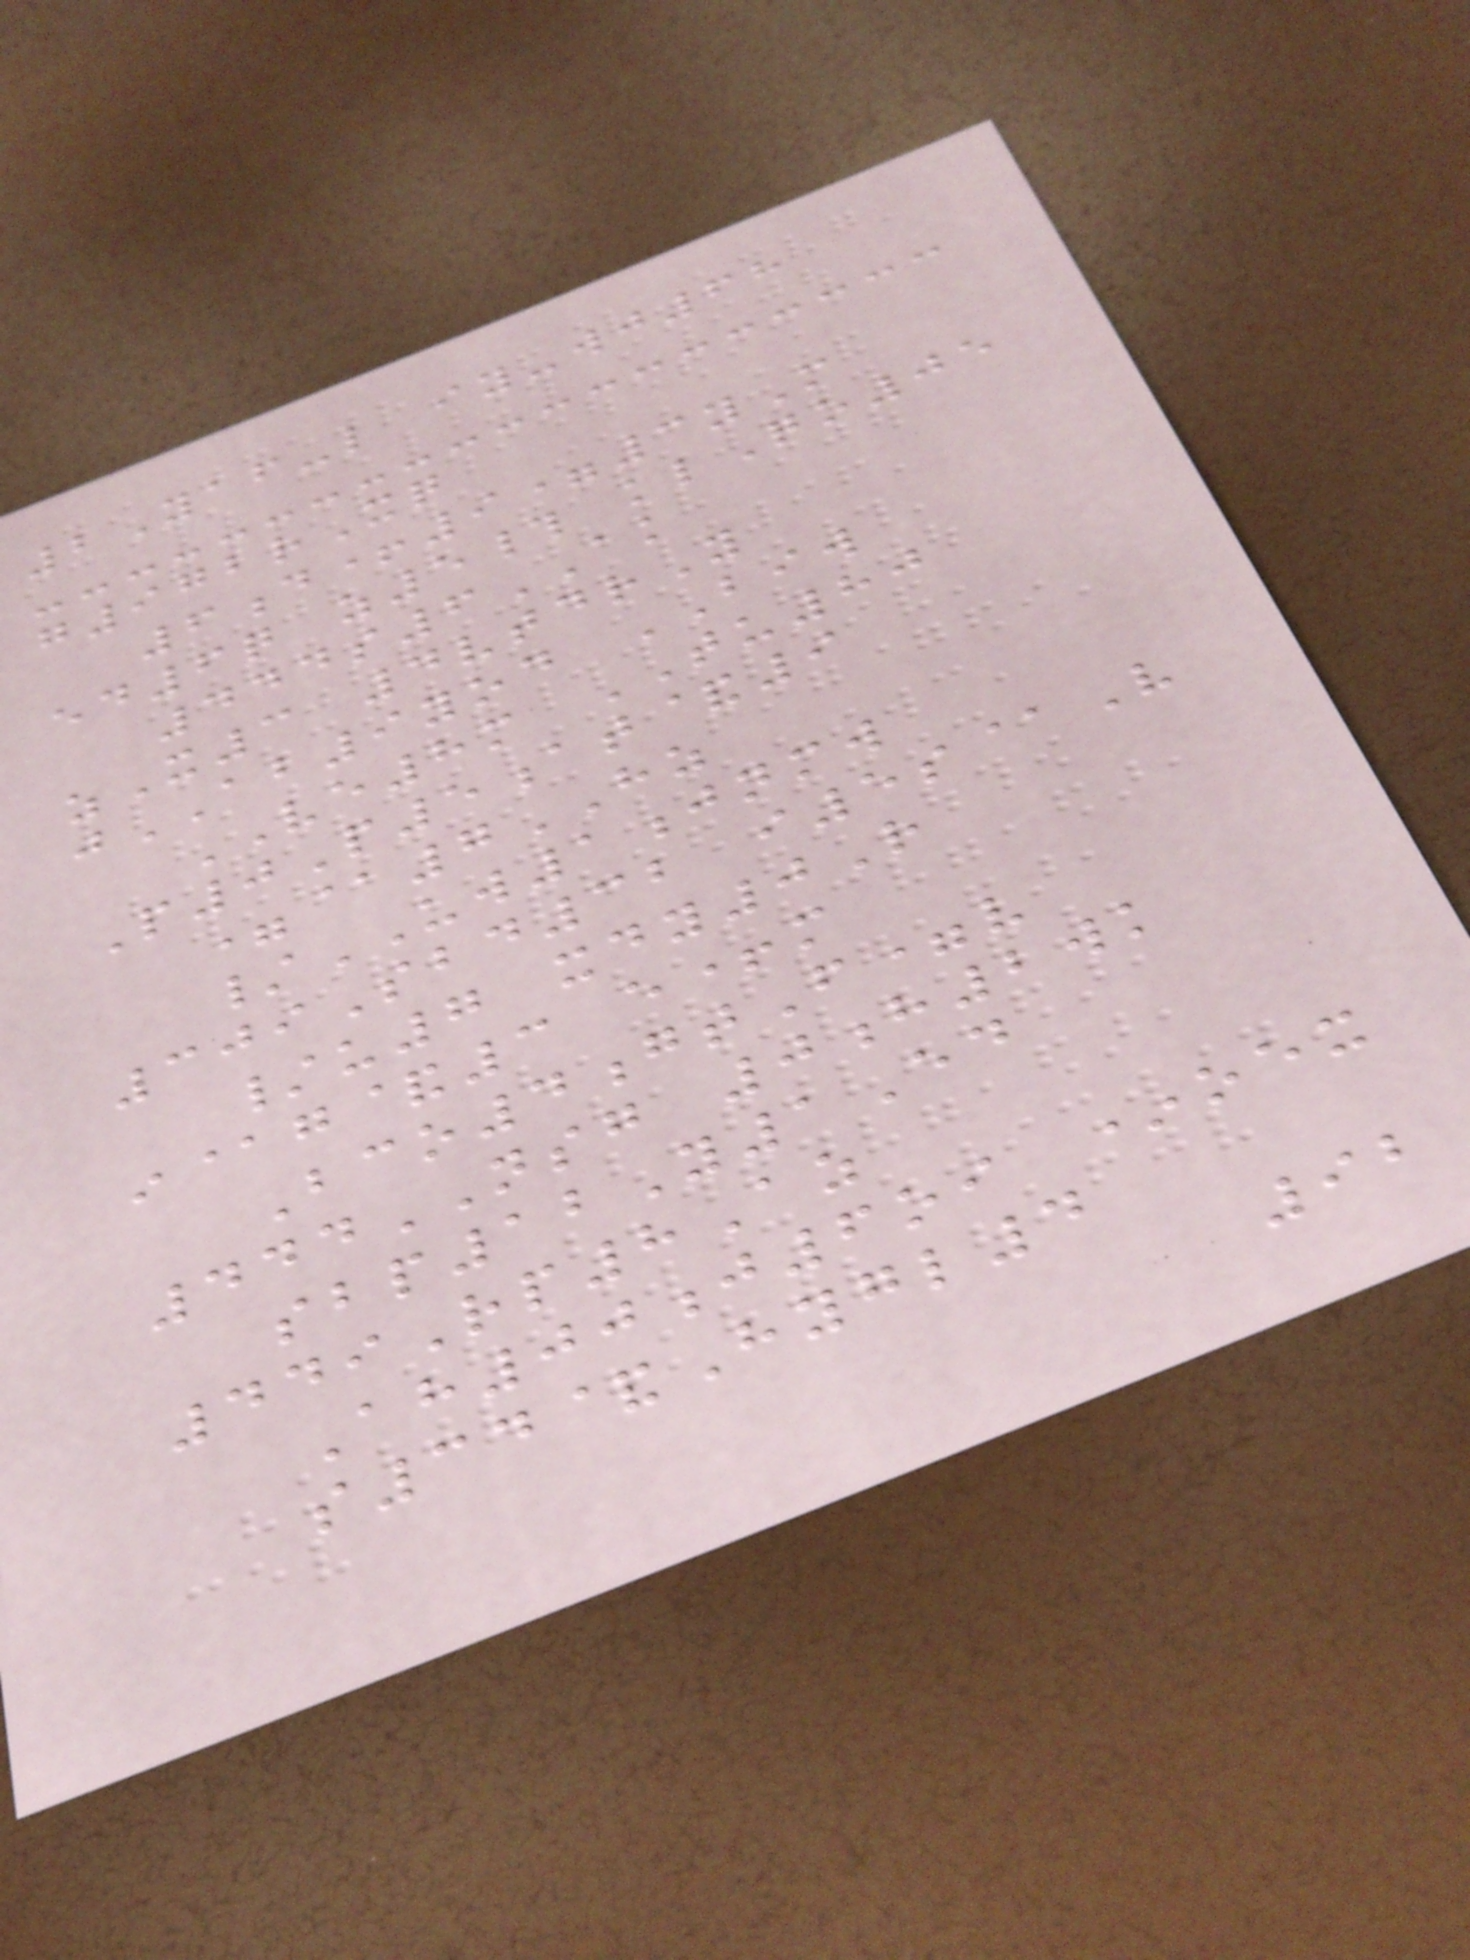2Yaf-l iy-wj68
g972rXq
6d+9=3yM
ed6q z5# klQo05
444s6AK
zX3 4vtdrY
jAB9yod BIW
VE8m TU80
P0P5at&9
=@7HZ
/UW1jnmw
309Sbd32 i5s@V
/u7 xdy0R
i@g&3 e+m
Bco4gtF=v
444NSG 0h2wk
sbp12Y1Ed
449Rp8Az
Ah00j6oi *oex
s34&Hygl4
92
